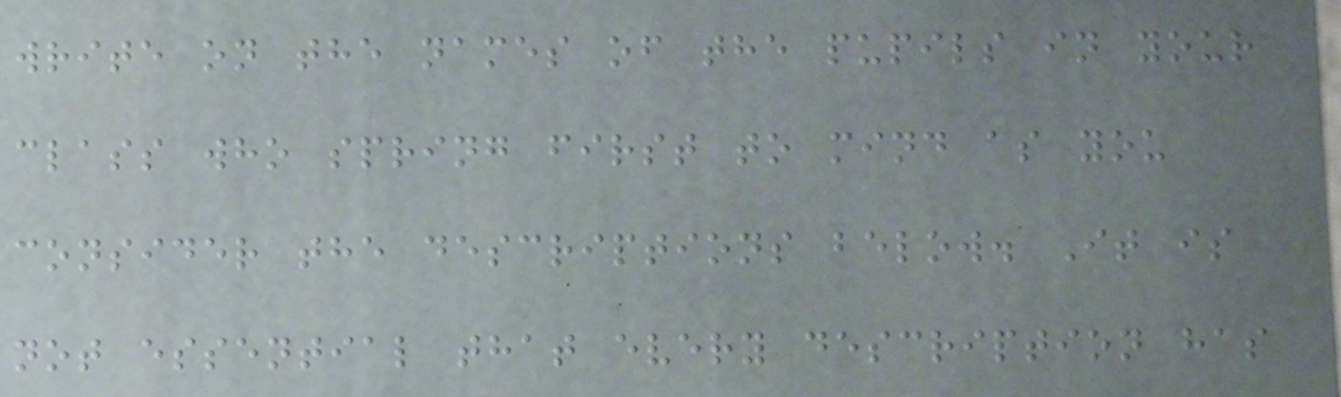write on the names of the pupils in your
class who spring first to mind as you
consider the descriptions below. It is
not essential that every description has
